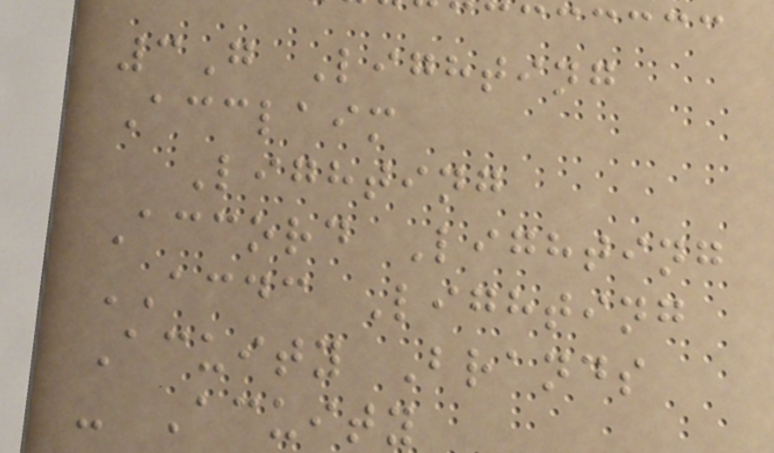3G Lighting
Acclaim
Lighting
Accord Lighting
ACDC Lighting
Acuity Brands
- Acuity
